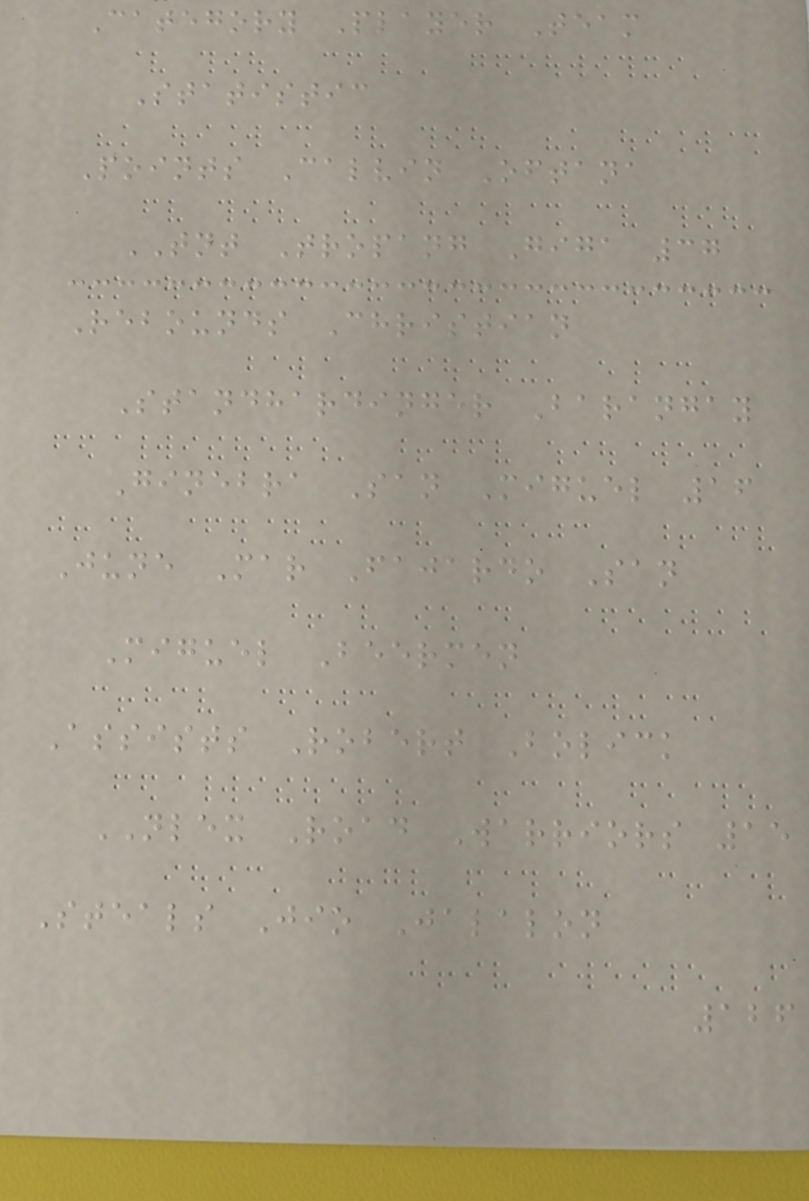Category Player Team
Statistic
Points Calvin Oftana
TNT Tropang Giga 37
Rebounds Christian
Standhardinger Barangay
Ginebra San Miguel 16
June Mar Fajardo San
Miguel Beermen
Assists Robert Bolick
NLEX Road Warriors 15
Steals Jio Jalalon
126
